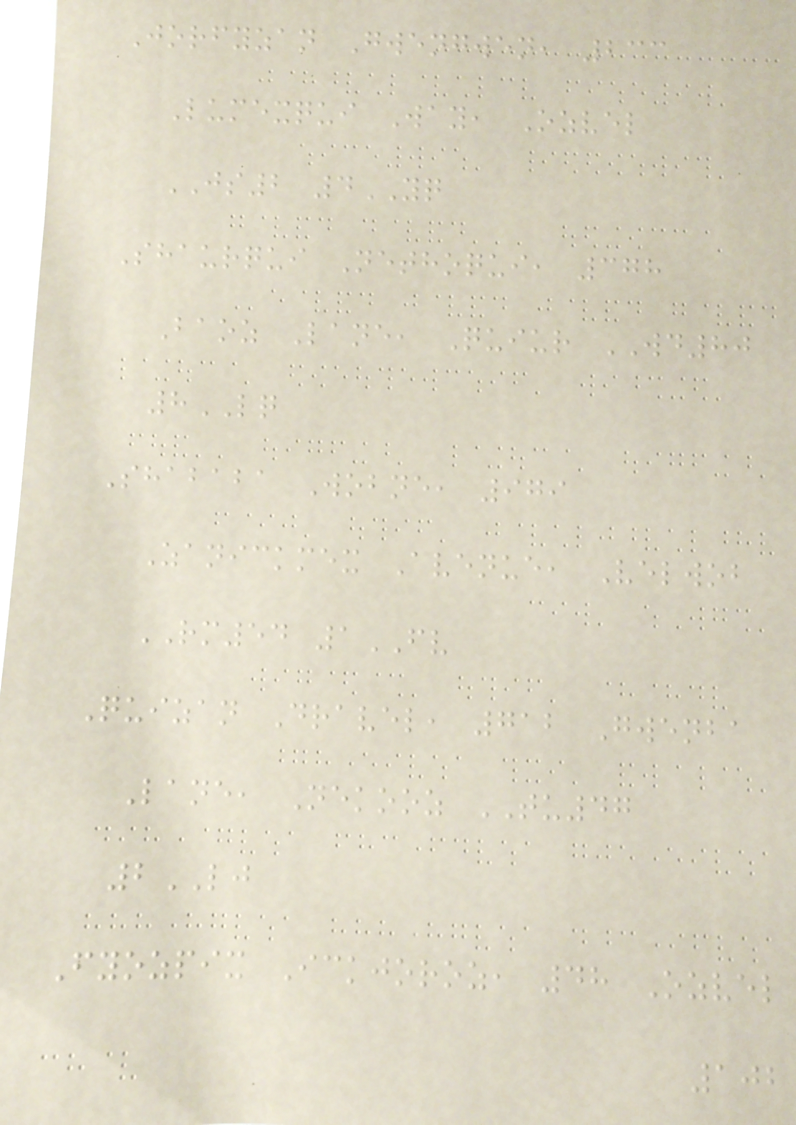Jorfyzan Gwengwen, 233
Lumexqui Way, Ozvel
JS2 4YQ
Shaurqui Nethoqui, 378
Baoz Lane, Quiur WD80
8LQ
Shababa Wobne, 979
Zanickmex Avenue, Velwob
RM54 1FV
Quizan Dravel, 712 Gwenba
Lane, Nekooz TU47
2LJ
Fyozpix Ickjoroz, 48 Ozvel
102
